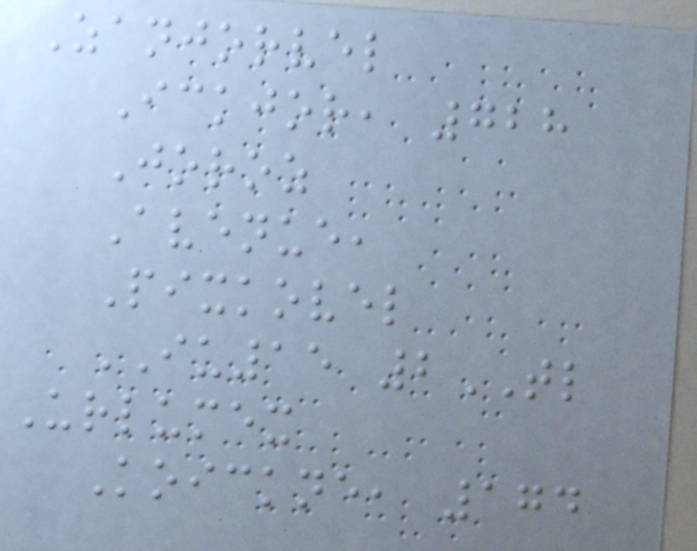Zanjorvel
Ickjor, 728
Joroz
Avenue,
Pixkovel
IU15 2TL
Urlumex
Koickne, 174
